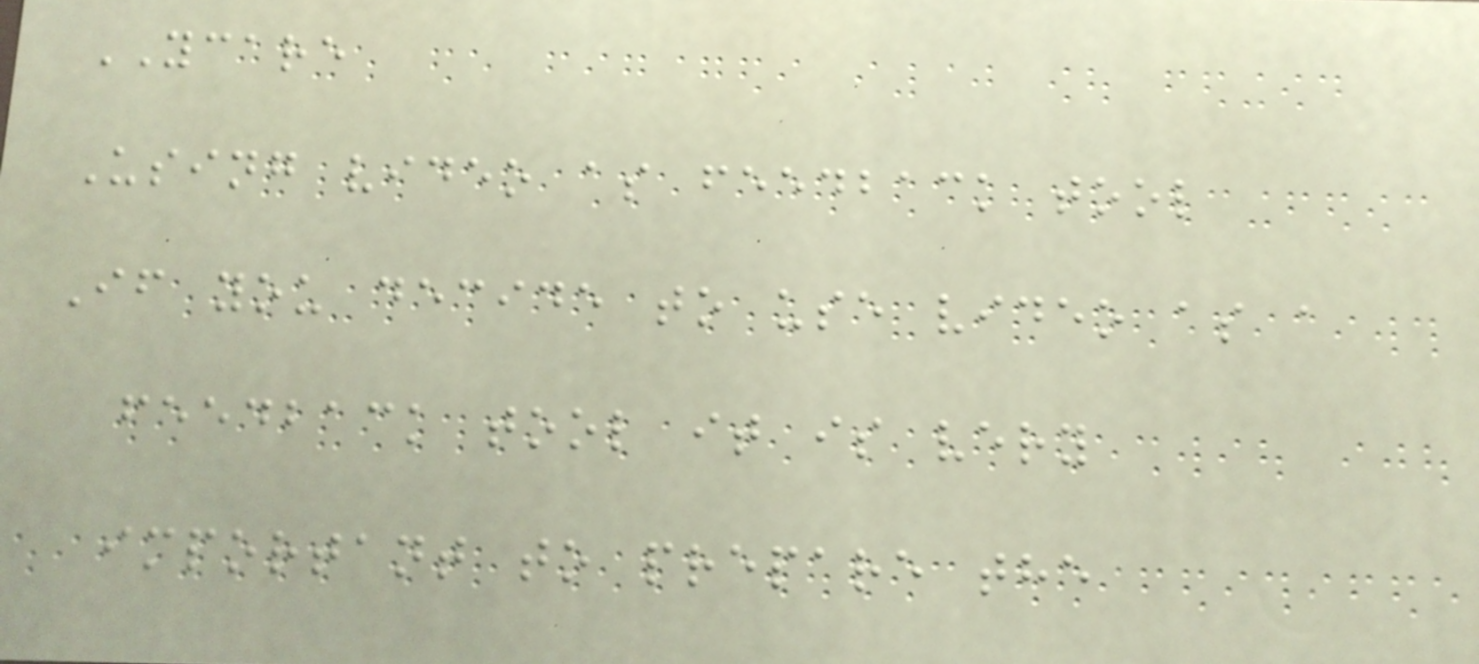YCARE
Using video as feedback tool
If you decide to use video as a
feedback tool it is very
important to prepare the
